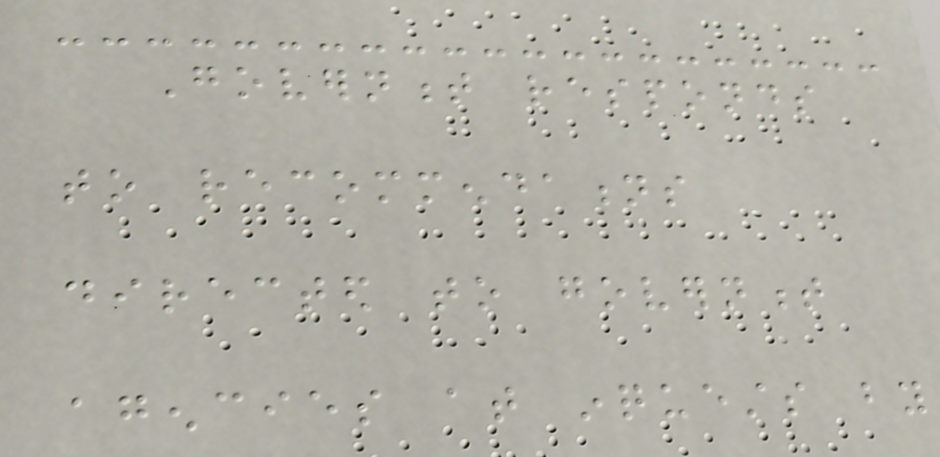Government responds
to recommendations
directed to government
agencies at inquests by
